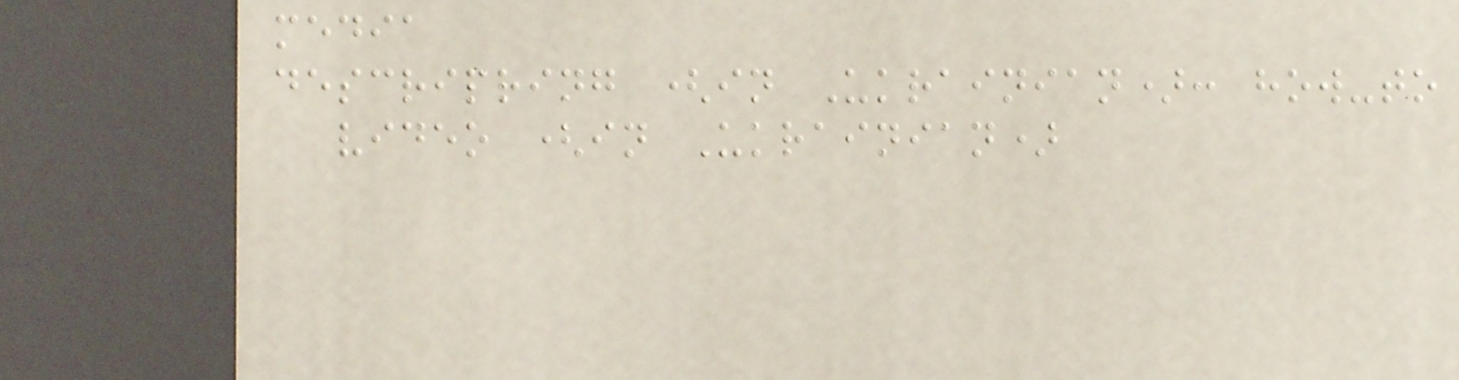media
descripring (in Ukrainian): how-to
video (in Ukrainian)
